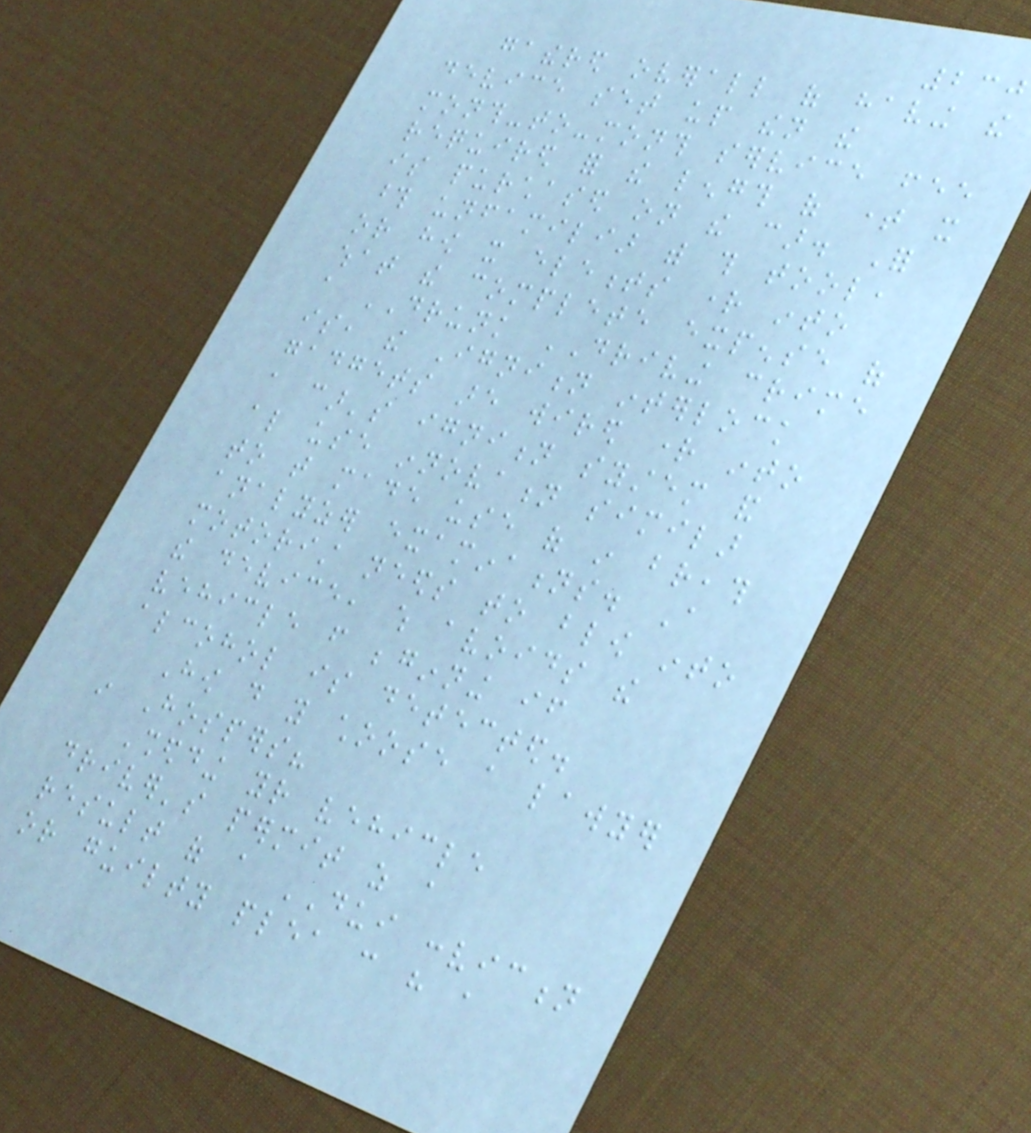230
gathered overall of having the
device set up then the
month-to-month service fee
required for the length of time it
is purchased on the car. For
those unfamiliar with this tool,
or how it elements right into
what the complete expense of
a DRUNK DRIVING crime
is, the Ignition interlock
gadgets are wired right into
a car's ignition system and
also use innovation similar
to that made use of in breath
analyzer examinations. A
motorist needs to blow into
the device, which avoids the
vehicle from beginning if
alcohol is detected.
How do you choose a lawyer
in Hospers?
Shedding your vehicle
driver's permit as a
result of a DUI conviction
or guilty plea can have a
